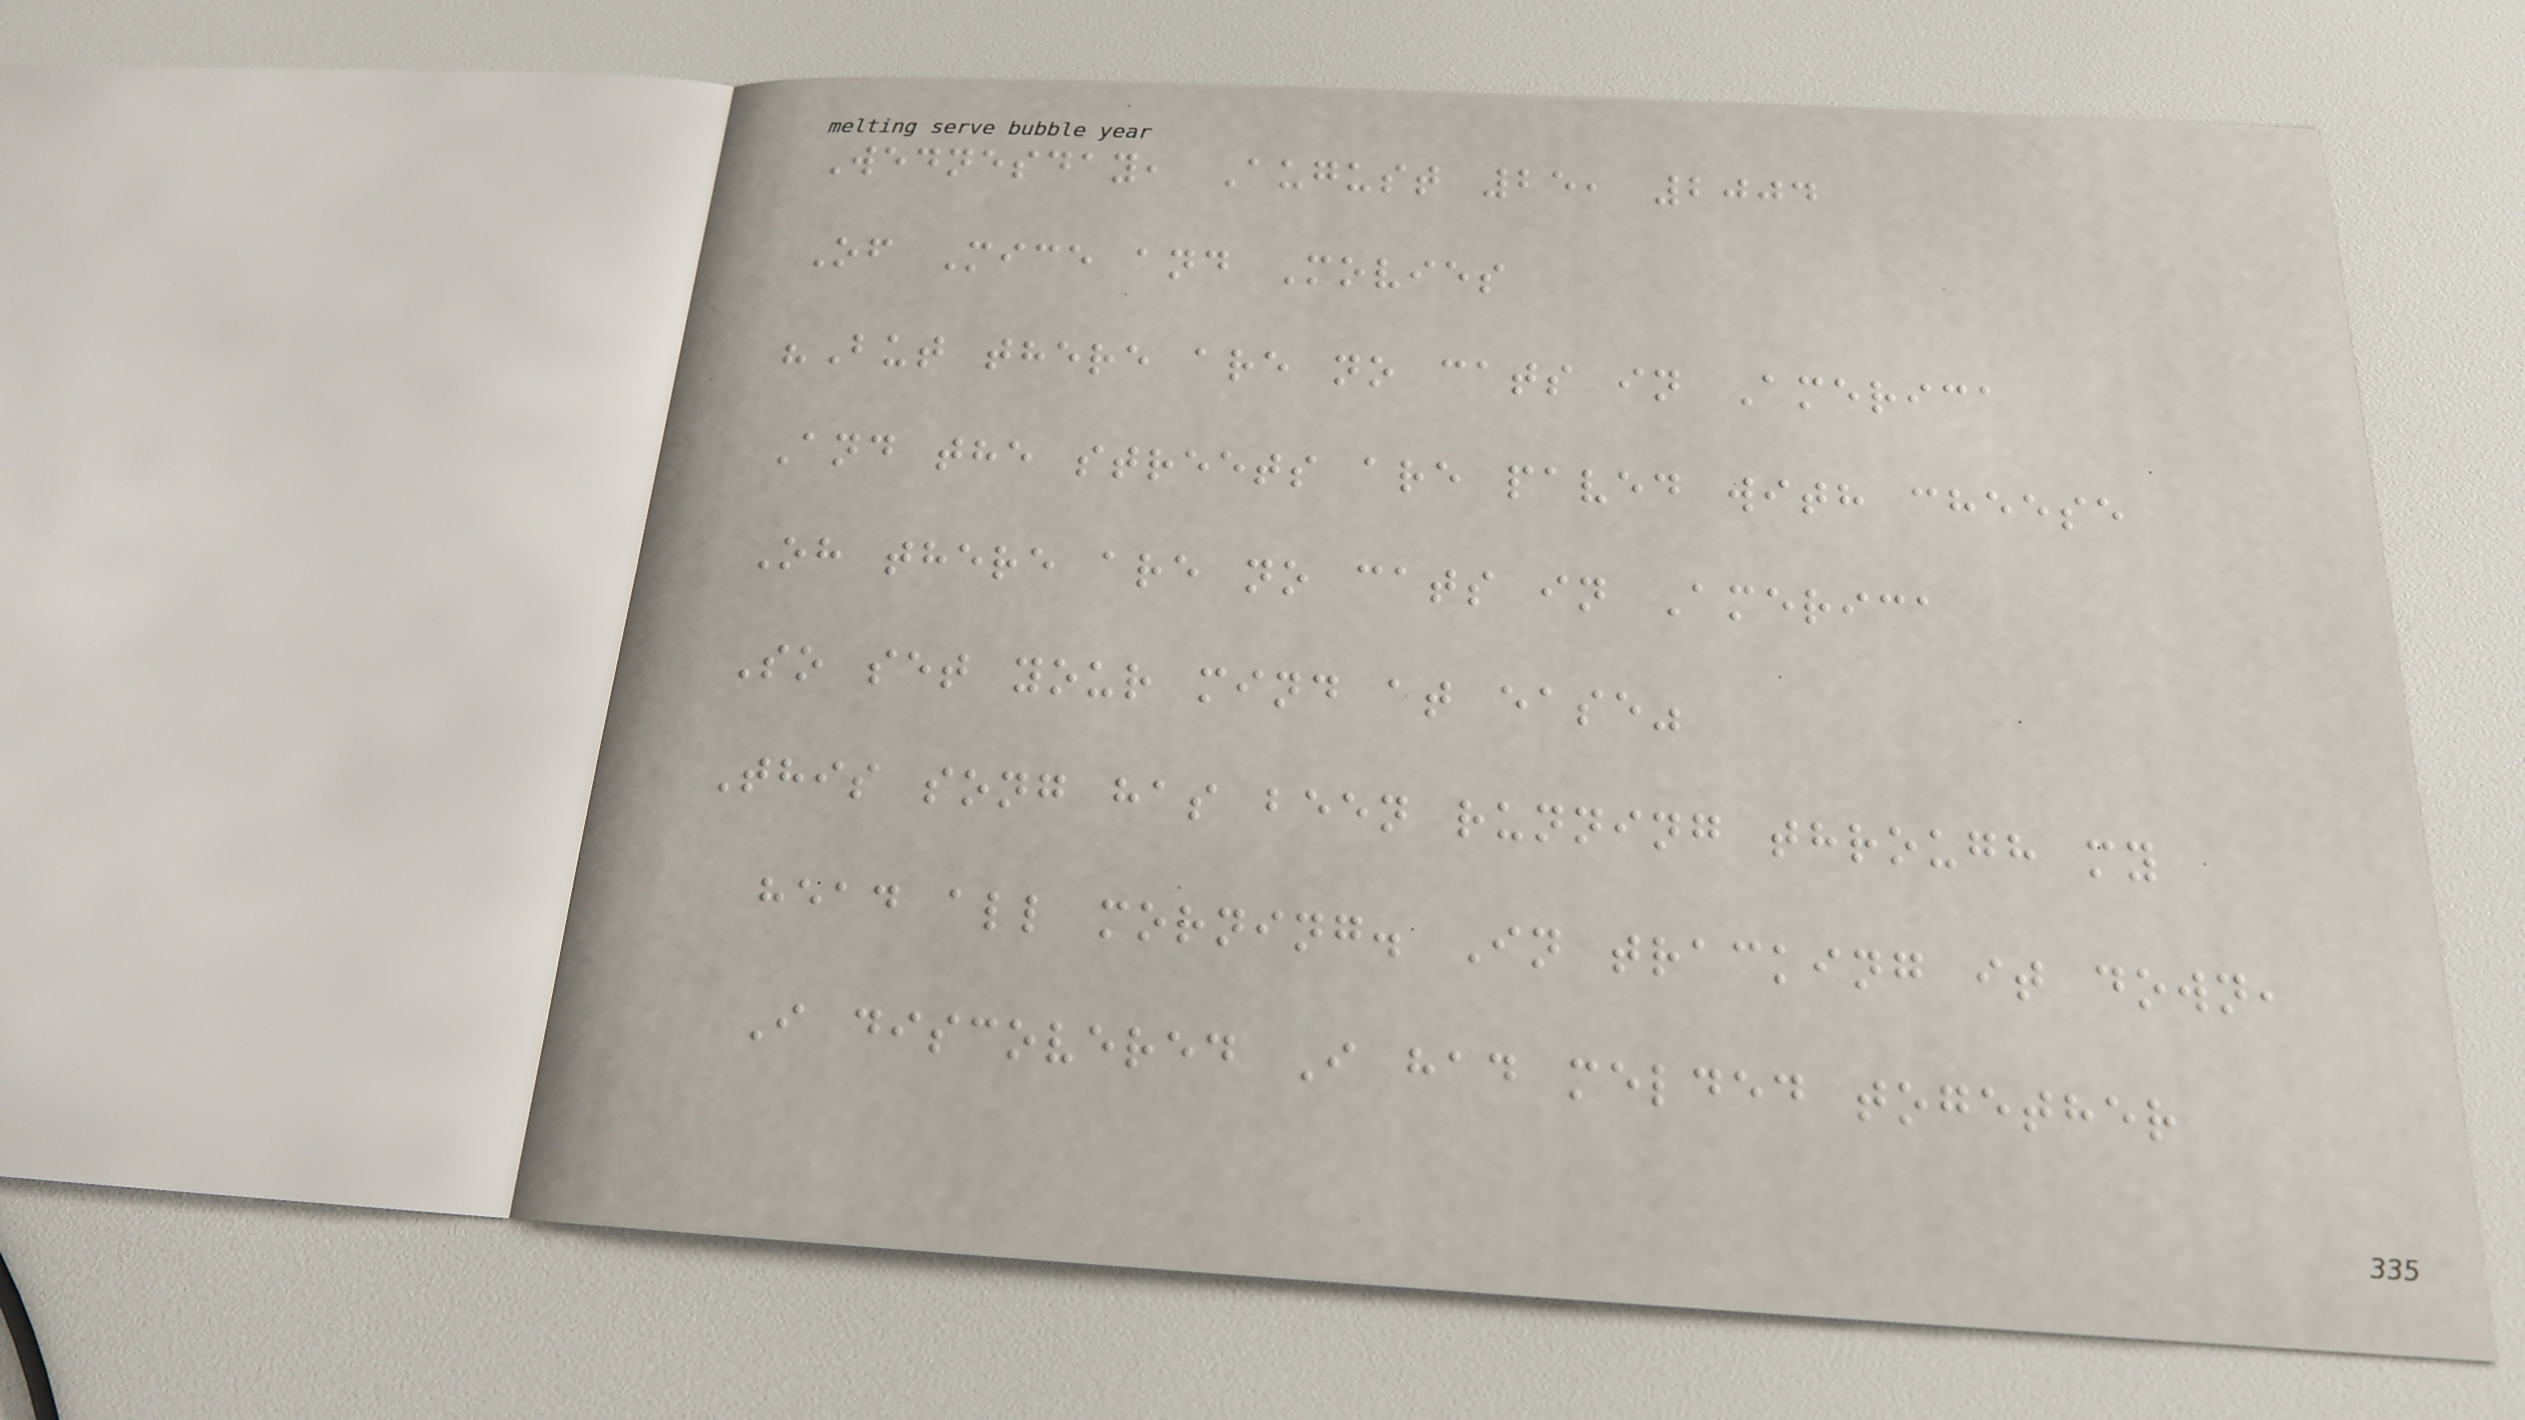Wednesday, August 25, 2004
Of Mice and Movies
"But there are no cats in America
And the streets are paved with cheese
Oh there are no cats in America
So set your mind at ease"
This song has been running through my
head all morning. In tracking it down,
I discovered I had melded together
